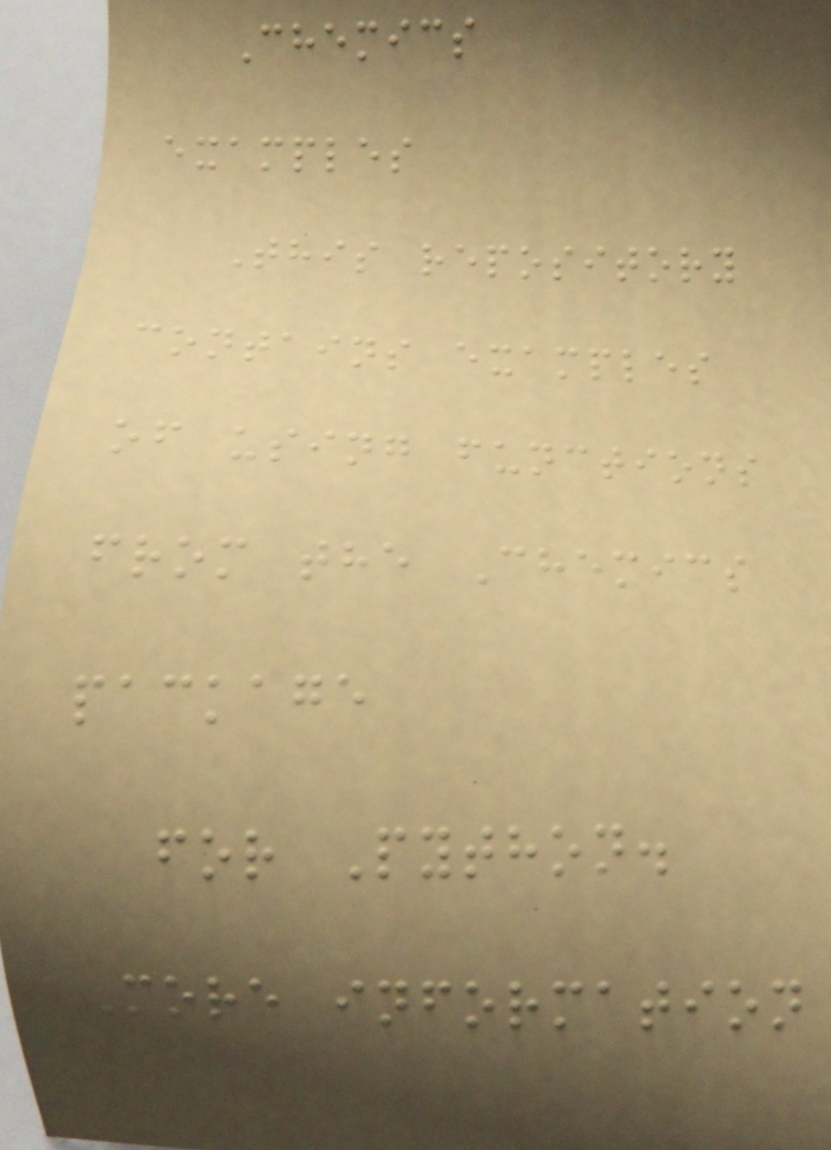Chemics
examples
This repository
contains examples
of using functions
from the Chemics
package
for Python.
More information
